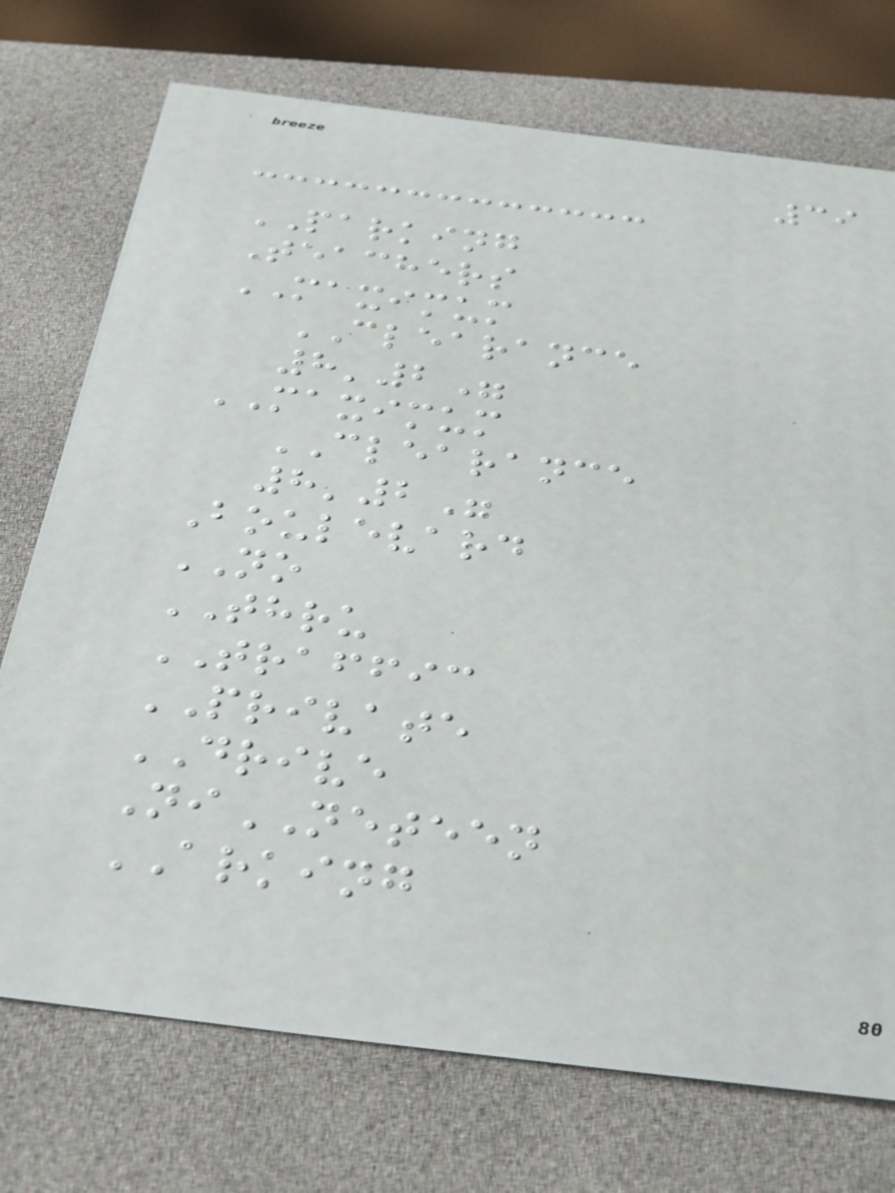39
PARKING
Teachers
MAXIMUM
CLEARANCE
8'2"
MAXIMUM
CLEARANCE
8'2"
Boulevard
NO
THRU
TRAFFIC
PRIVATE
DRIVE
NiNETEEN
ARKING
